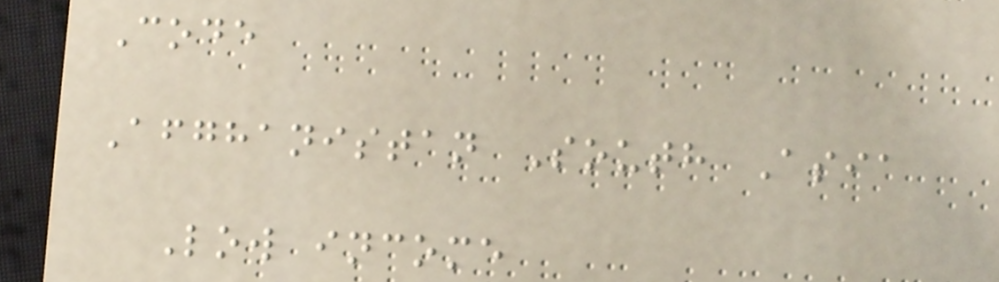Code
Afghanistan South Asia
Low income
